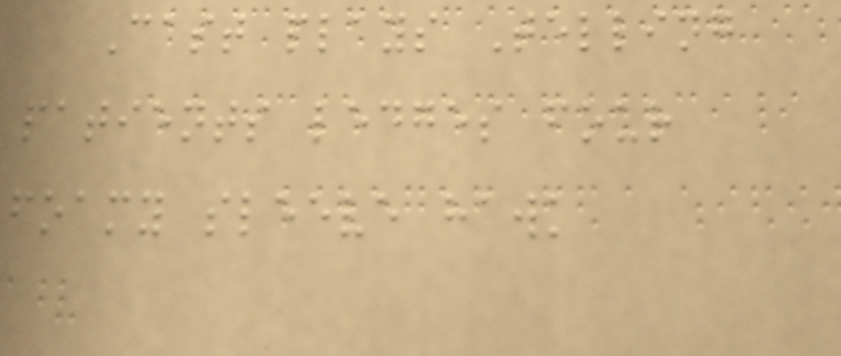Cast plays Telling
patients ledges four
foamy sleeve hawk
